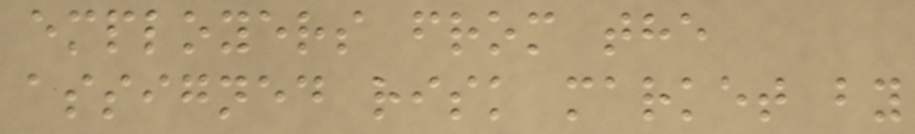employers from the
assigned risk market by
